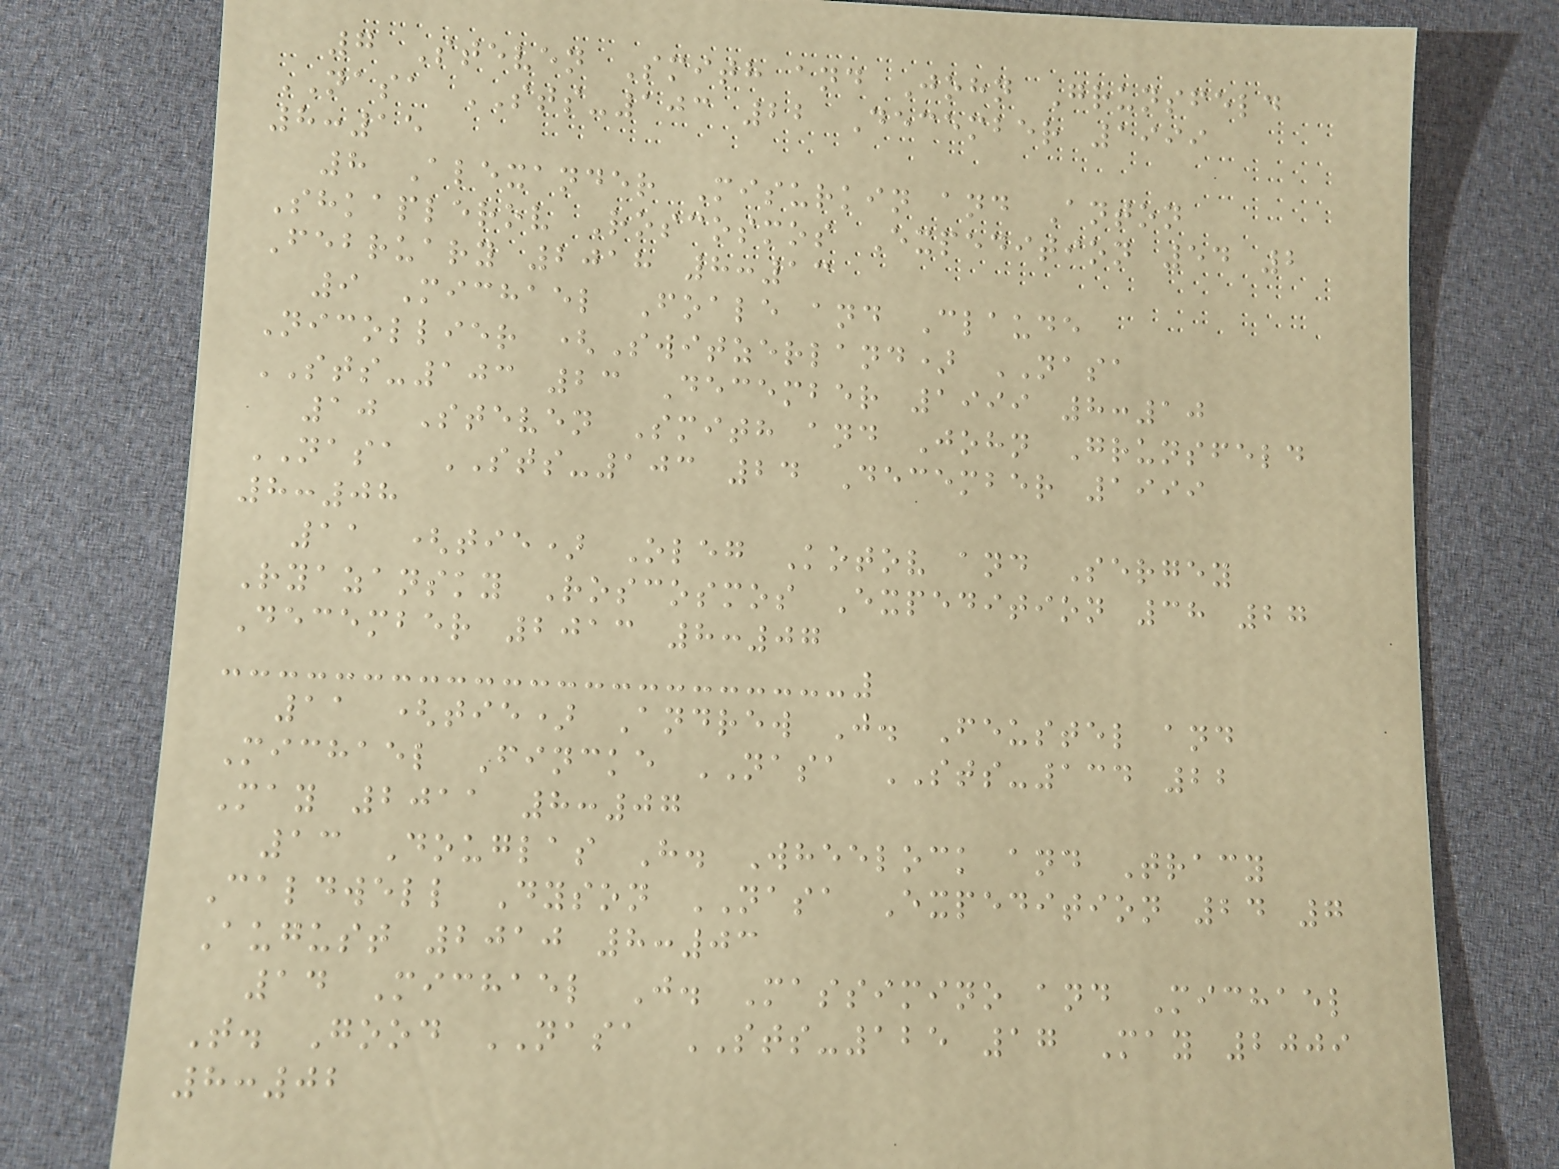7 Steven Smith and John Grunsfeld
NASA STS-103 22 December 1999
8:15
8 Alexander Misurkin and Anton
Shkaplerov Roscosmos Expedition 54 2
February 2018 8:13
9 Michael Foale and Claude
Nicollier (Switzerland) NASA
STS-103 23 December 1999 8:10
10 Steven Smith and John Grunsfeld
NASA STS-103 24 December 1999
8:08
11 (tie) Oleg Kotov and Sergey
Ryazansky Roscosmos Expedition 38 27
December 2013 8:07
11 (tie) Andrew J. Feustel and
Michael Fincke NASA STS-134 22
May 2011 8:07
13 Douglas H. Wheelock and Tracy
Caldwell Dyson NASA Expedition 24 7
August 2010 8:03
14 Michael J. Massimino and Michael
T. Good NASA STS-125 17 May 2009
8:02
